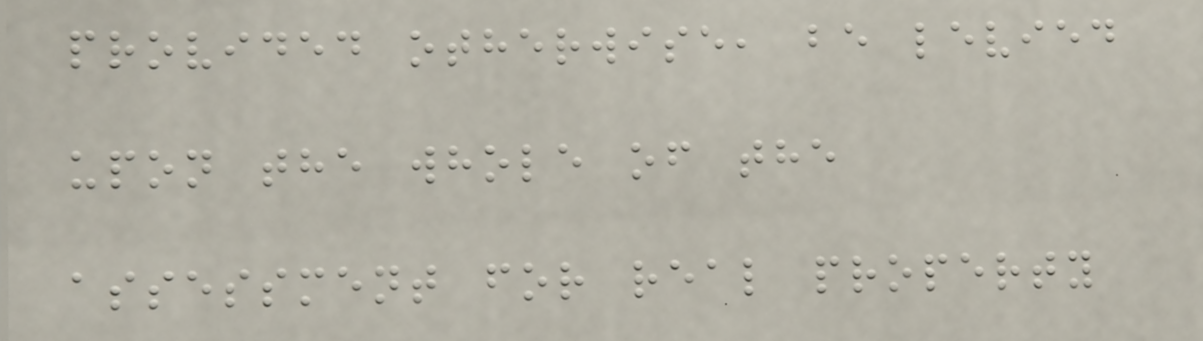provided otherwise, be levied
upon the whole of the
assessment for real property
